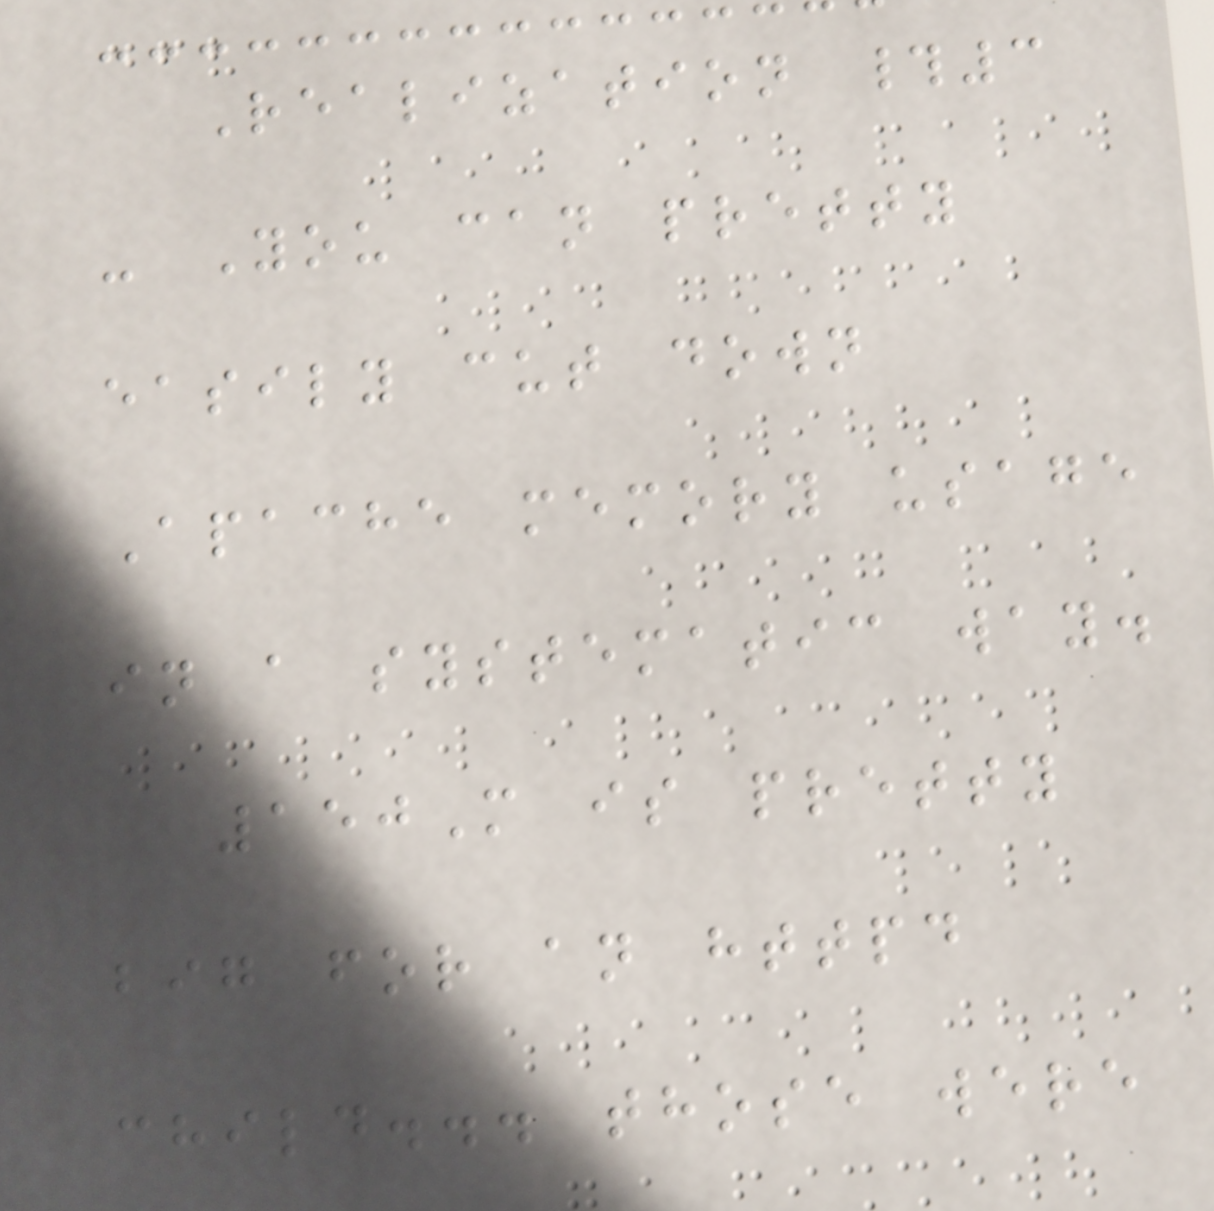Realization #3
- You can pretty
easily cut down
Apache memory usage
in a systematic way.
150M is pretty
big for an httpd
child... those were
